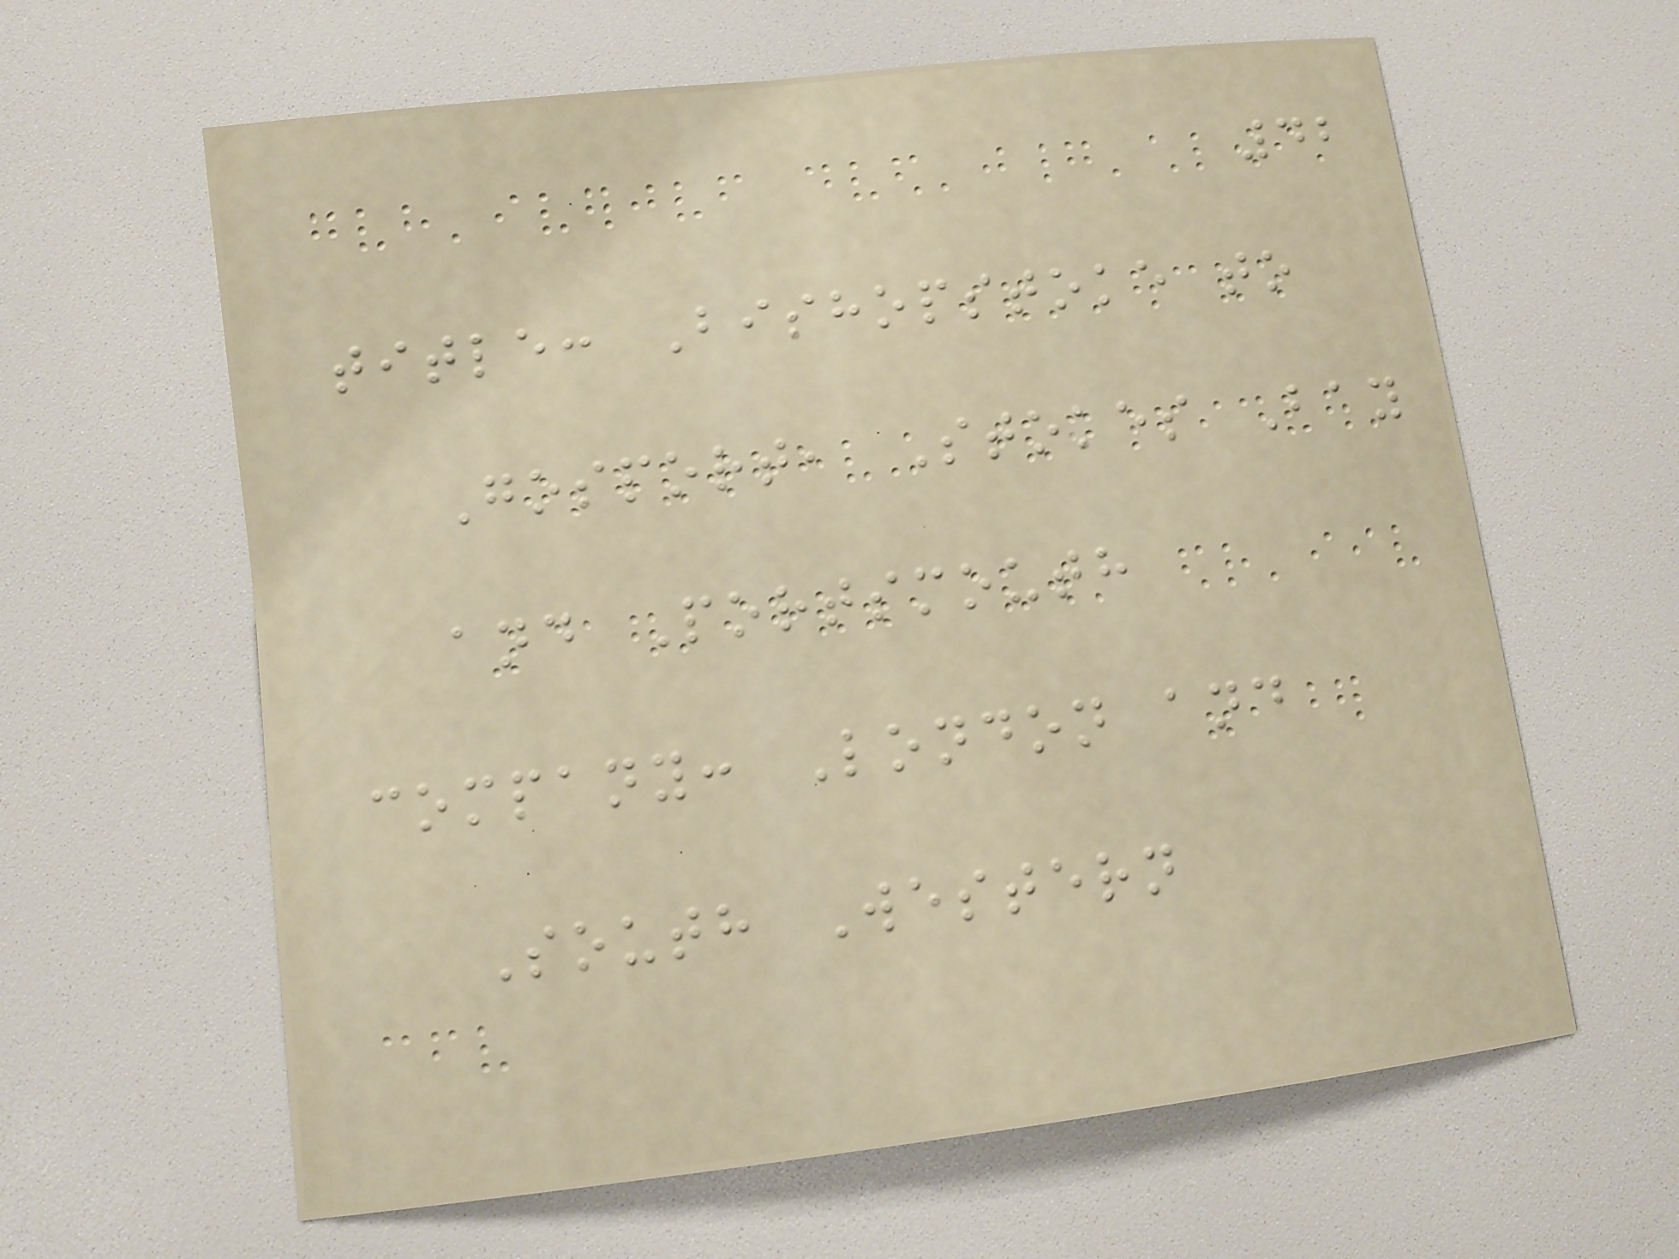42
title: Bishopstoke to
Gosport, Stokes Bay
and Portsmouth
company: London and
South Western
